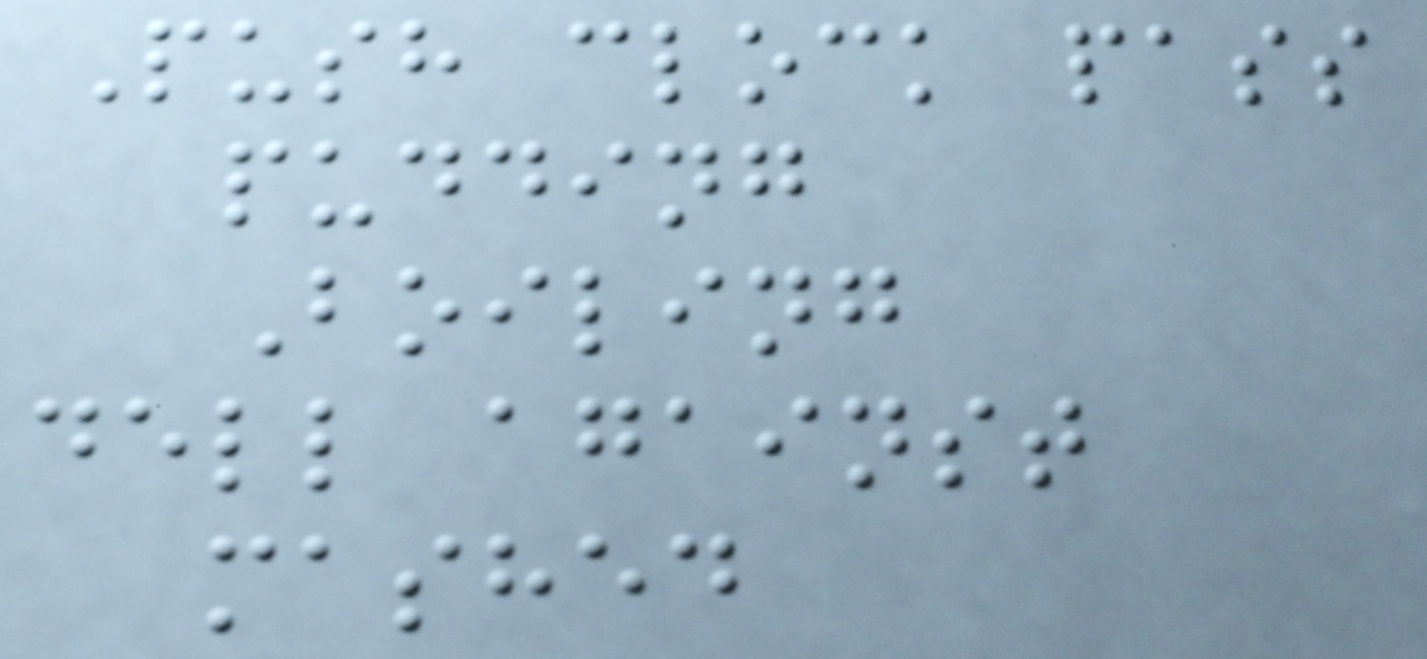Push clock pass
pudding
Boiling
dell against
mashed
